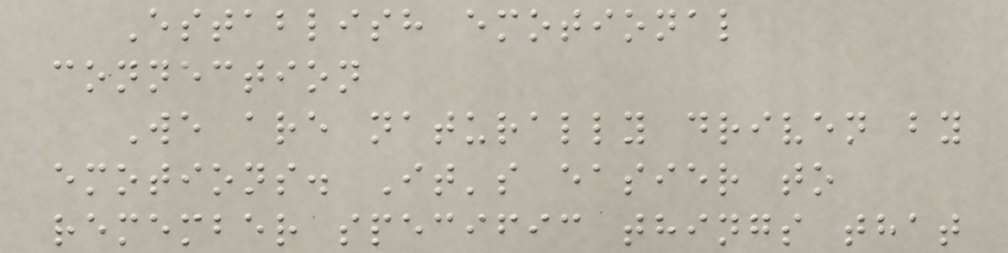Establish emotional
connection
We are naturally driven by
emotions. It's easier to
remember specific things that
